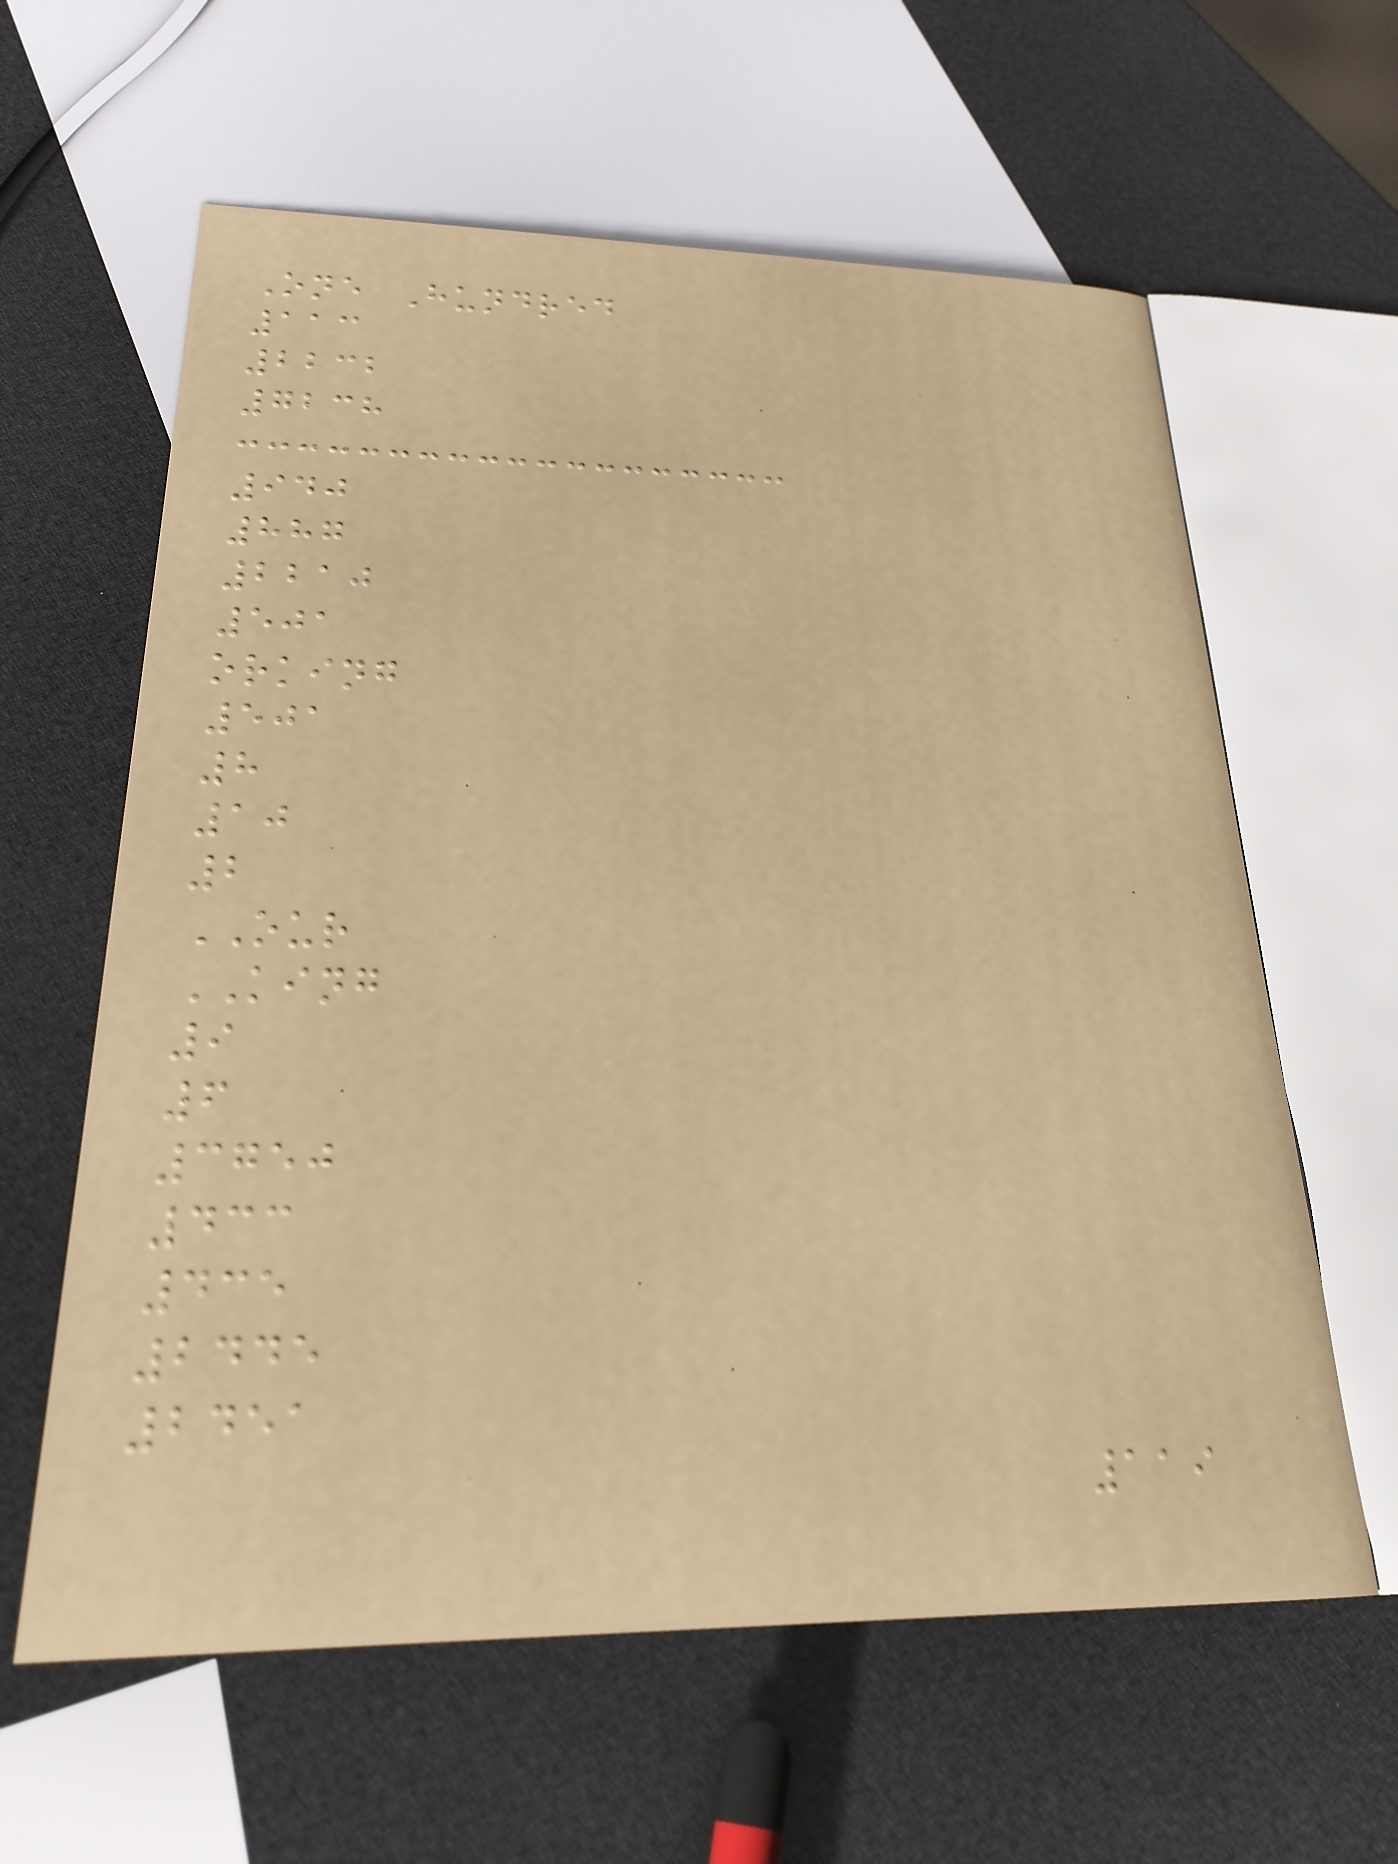One Hundred
113
2232
7238
940
887
2210
501
orking
501
8
10
2
OUR
KING
9
6
3750
433
435
2445
2451
119
